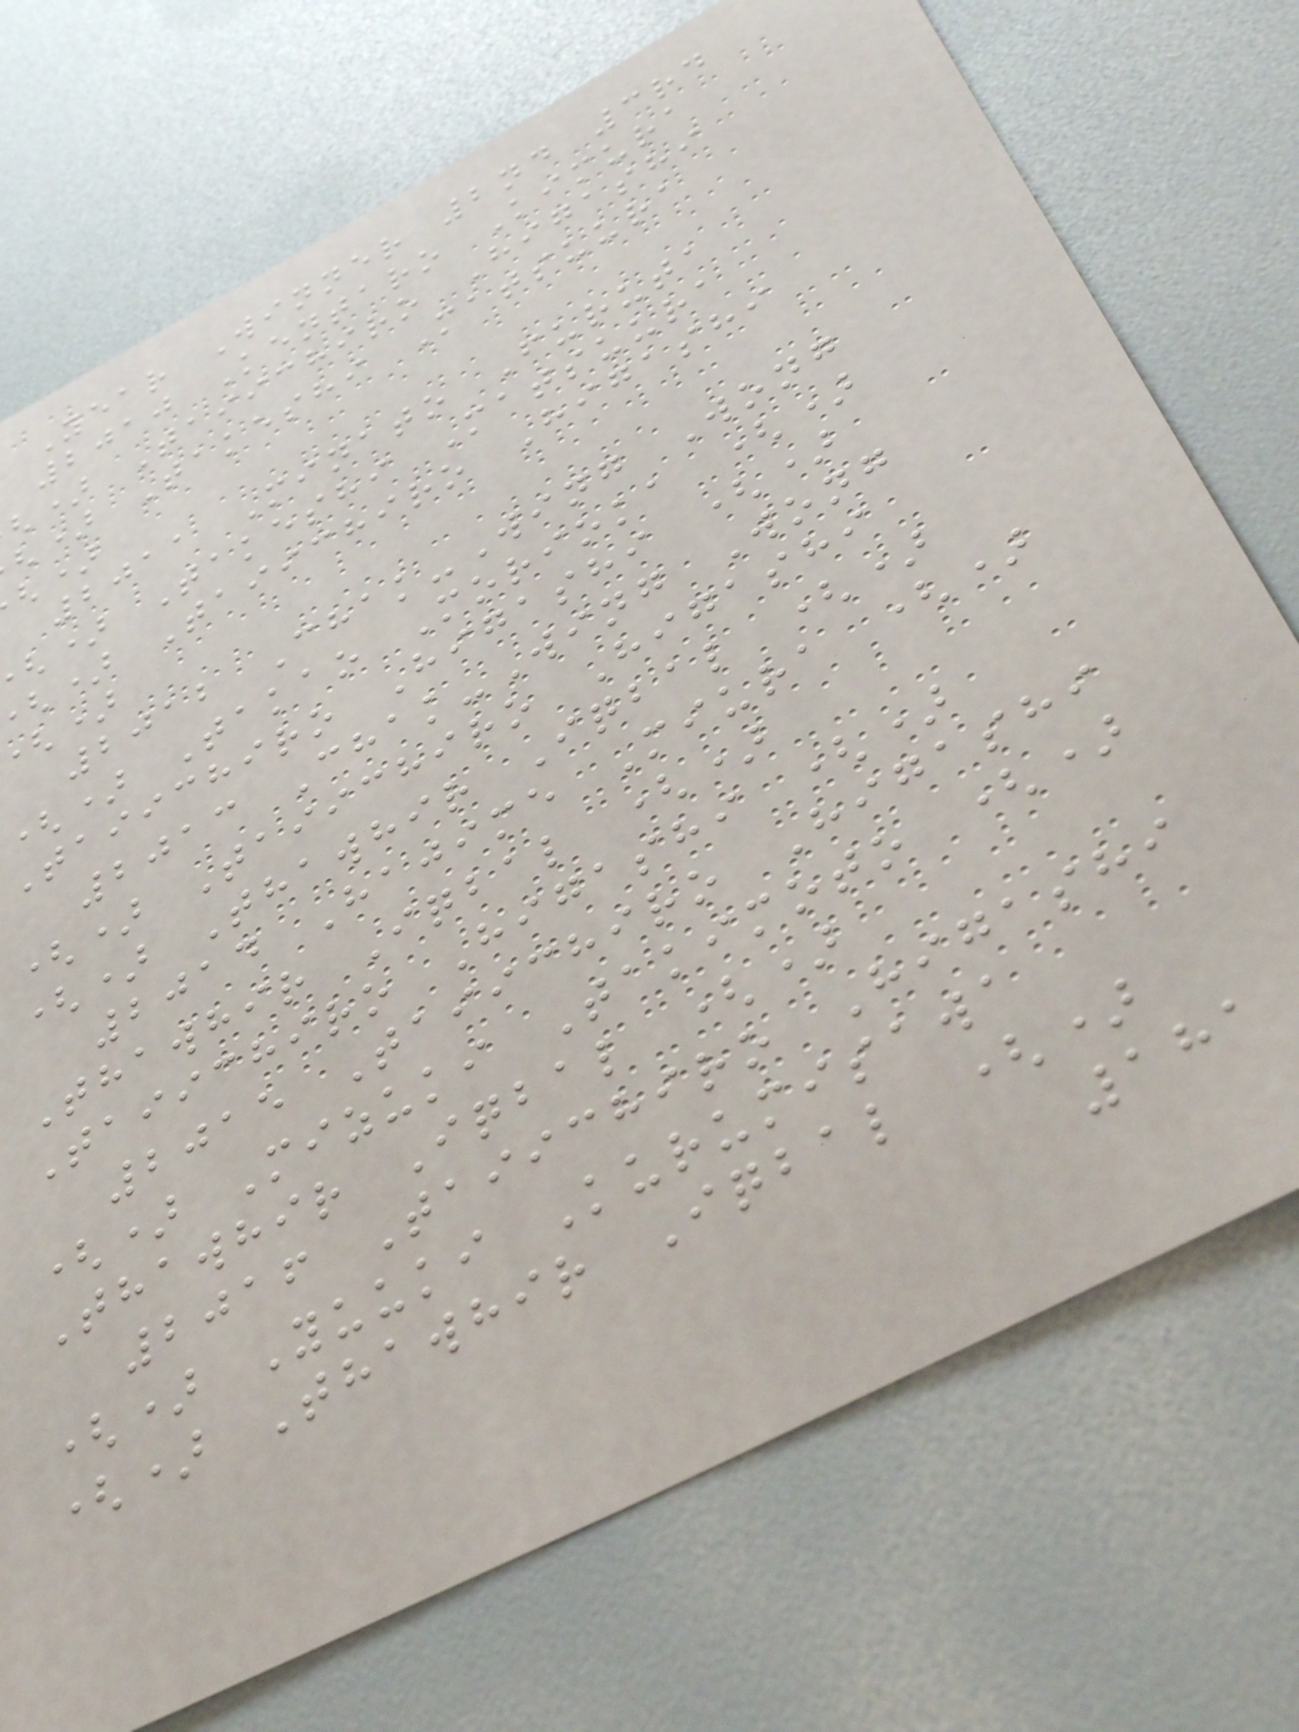Year Winner 2nd 3rd
2010 Kentaro Kimura
) Taiichiro Higashi
) Takeshi Matsuura
2011 Minato Furuta
) Takeshi Matsuura
) Taiichiro Higashi
2012 Chak-Wing Wong
() Takao Morioka ()
Taiichiro Higashi ()
2013 Chak-Wing Wong
() Taiichiro Higashi
() Thawhir Iqbal ()
2014 Hajime Miura ()
Thawhir Iqbal ()
Taiichiro Higashi ()
2015 Taiichiro Higashi
() Mizuki Takimoto ()
Thawhir Iqbal ()
2016 Taiichiro Higashi
() Yuuki Kurumisawa
() Thawhir Iqbal ()
181
